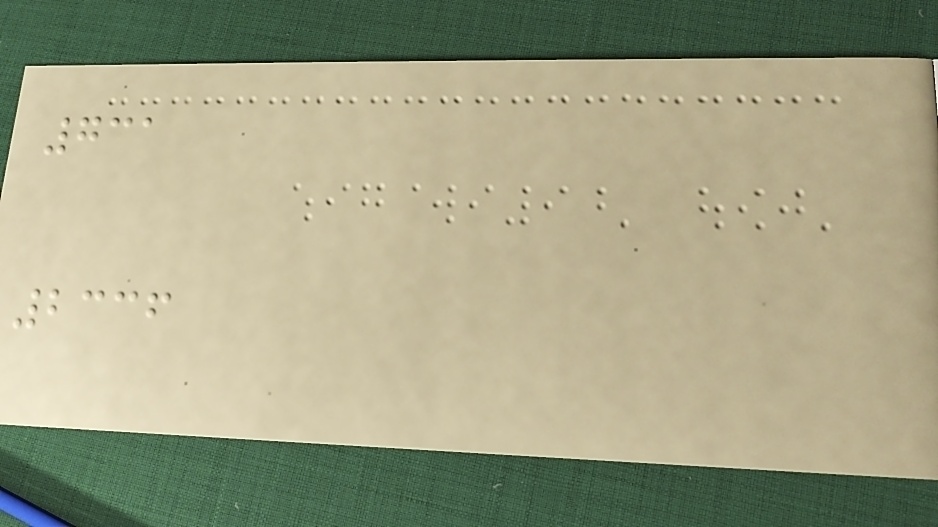731
2336
